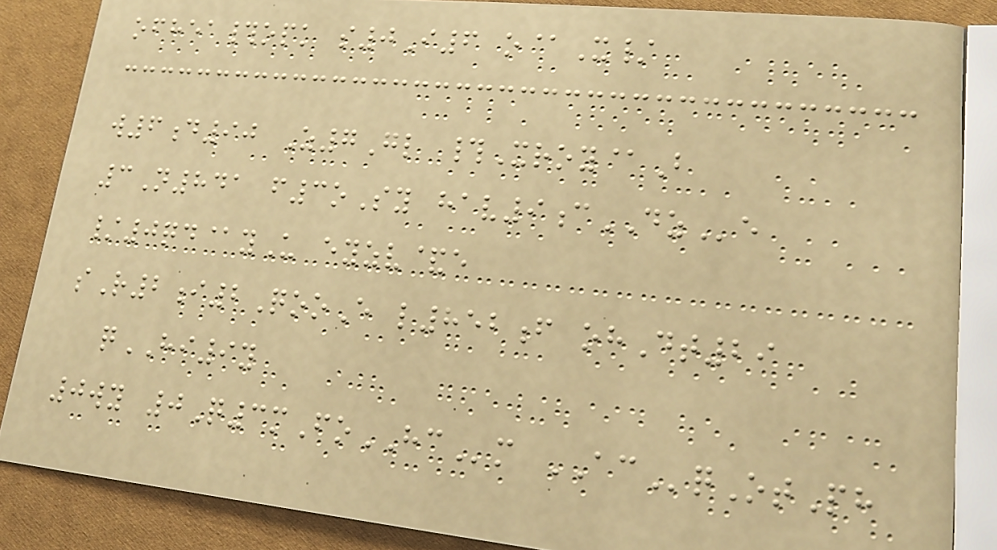ofhea#opk s0I6 o@X/
w6d90 Z7Gl #Xroy@B
3N841 f3oSy hav9cDZe
/0qd@yU eyzv&e
sR2i2QooE l852f ohDt29
qHI9y
0wy 0Q3mFoHCm ACqOtPh
